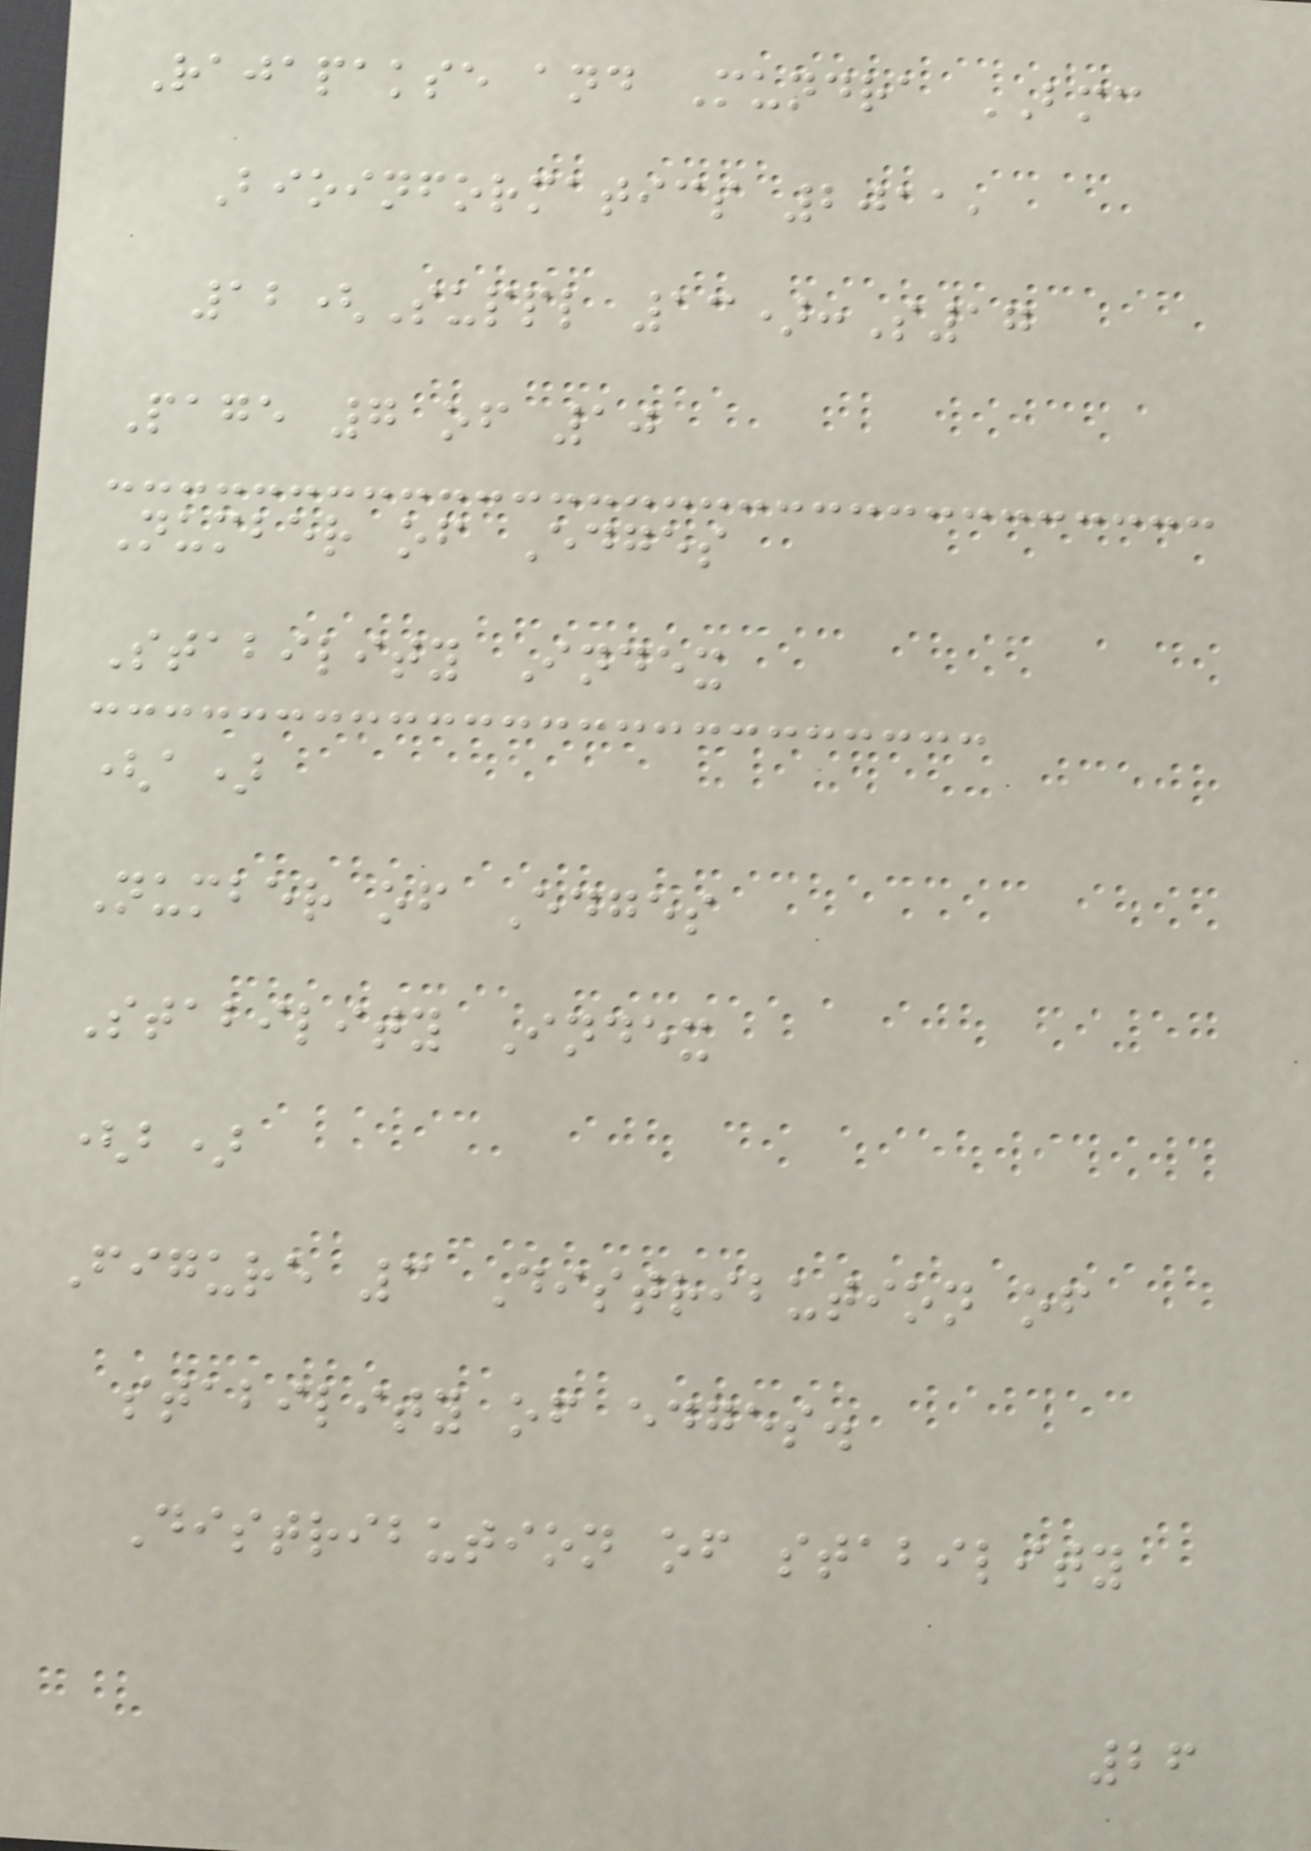Rajapakse and Mundra BMC
Bioinformatics 2011,
12(Suppl 13):S17
Page 7 of 10
Number of Edges
Stability Index
(a)
Number of Edges
Stability Index
(b)
Figure 3 Distribution of
stability of edges.
Distribution of stability
26
